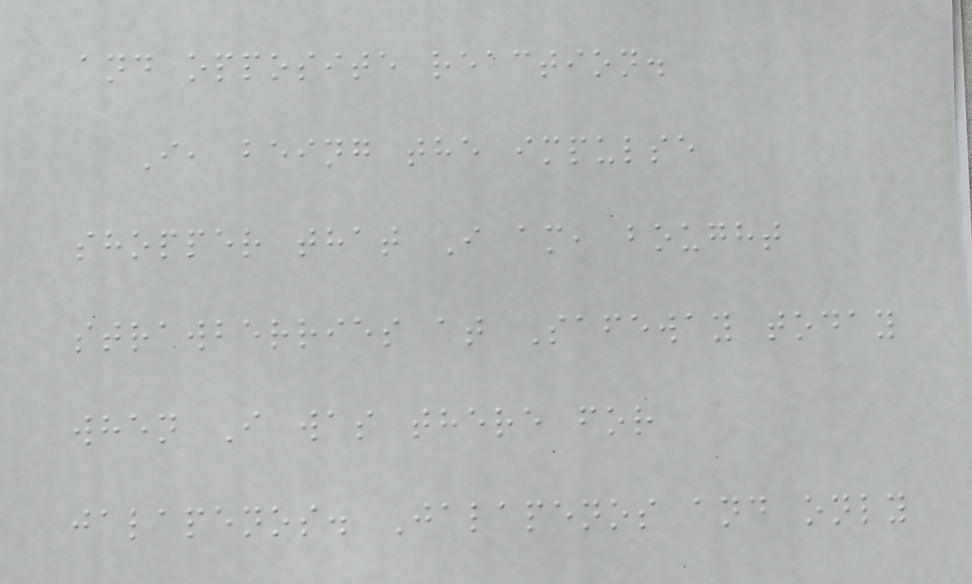and opposite reaction.
I, being the impulse
shopper that I am, bought
strawberries at Safeway today
when I was there for
jalapenos. Jalapenos and only
